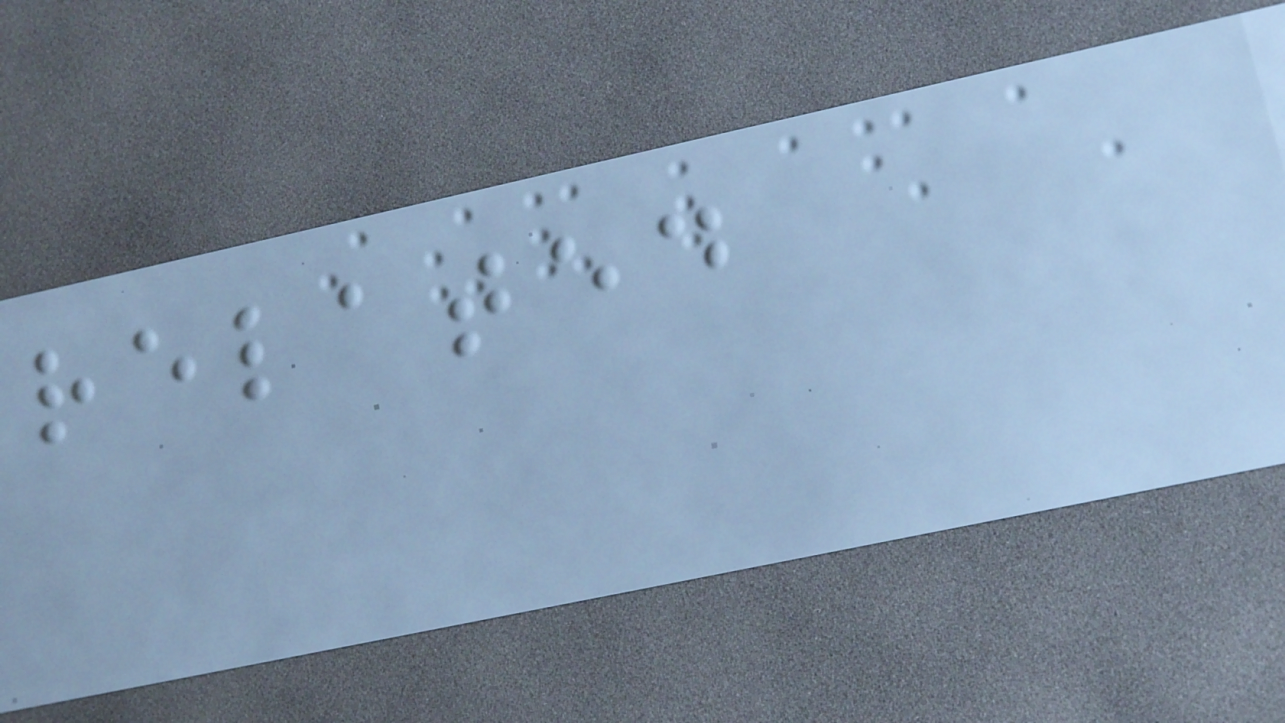related
